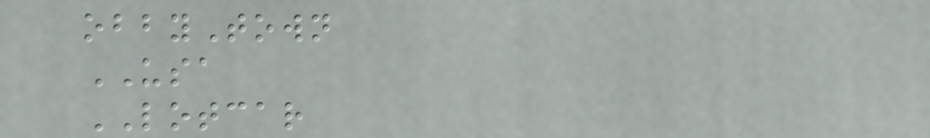obbyTown
USA
LOTCAR
